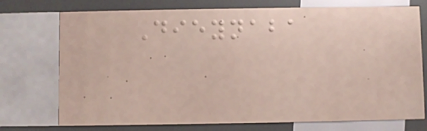Dieynaba
